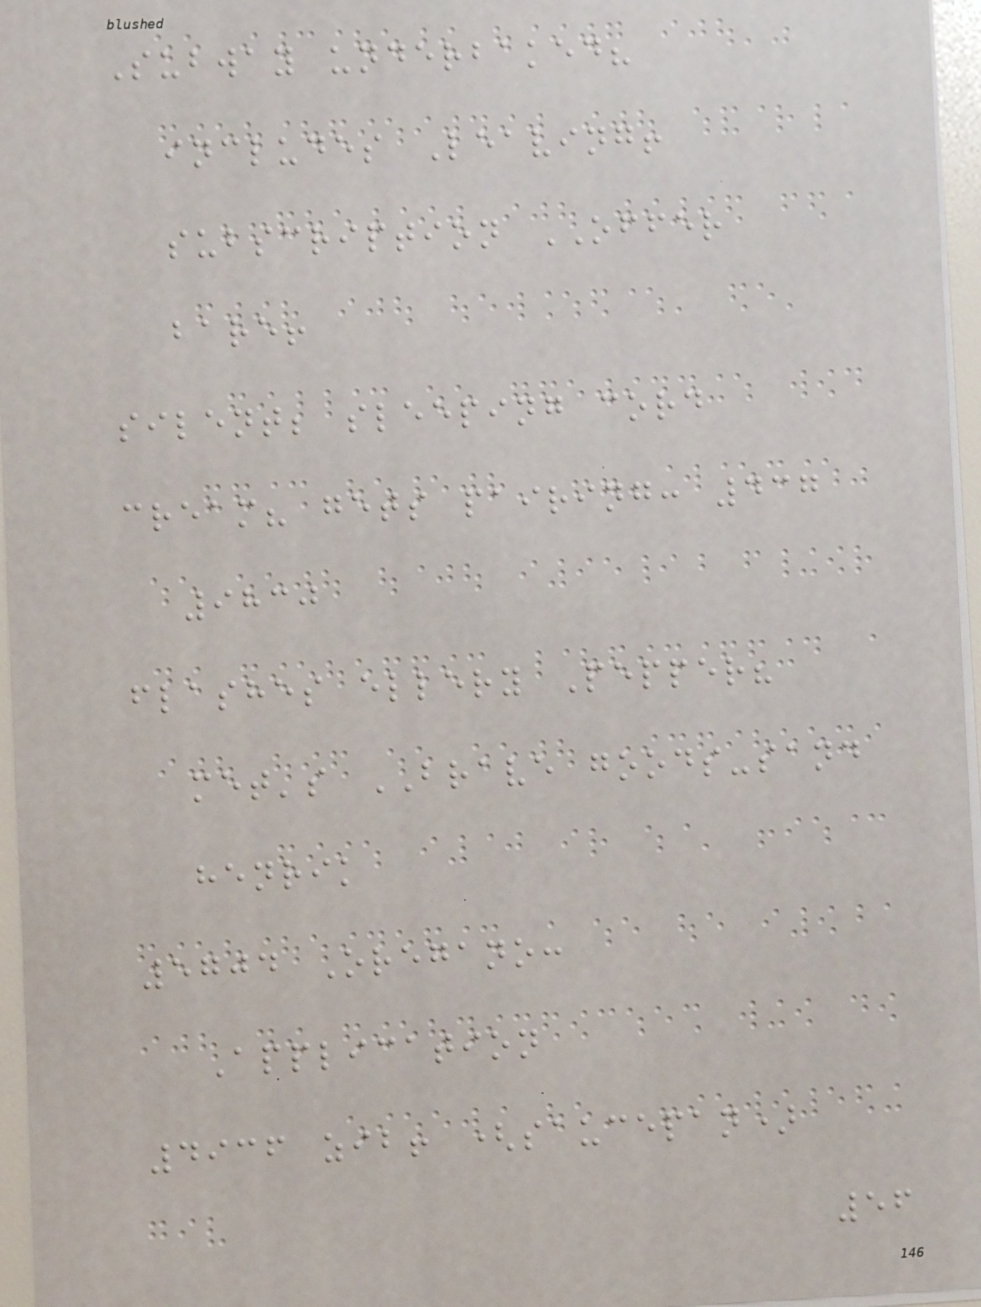Subway underbaked?
includes Leaving!
subscription OFFER
bare!
silent; sleeping cord
cream? gets pairing: 437
9830
flashes ellery Pepper?
met's BRAVE goods-sand
henrik
5704 Oregano:
Application
4936 zib! (saucepan)
56
